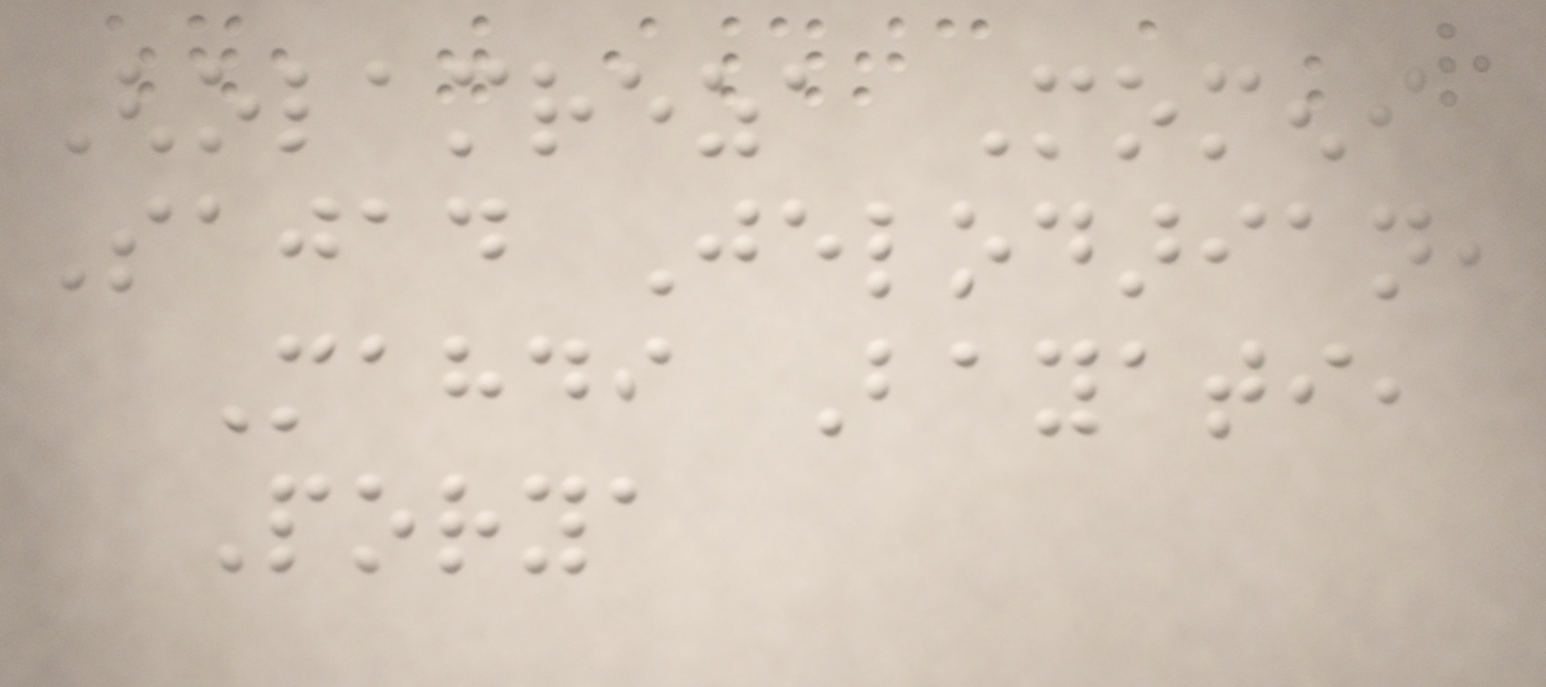Gholamreza Momeni
Sajad Jelodarian,
Mahdi Bayati,
Porya
